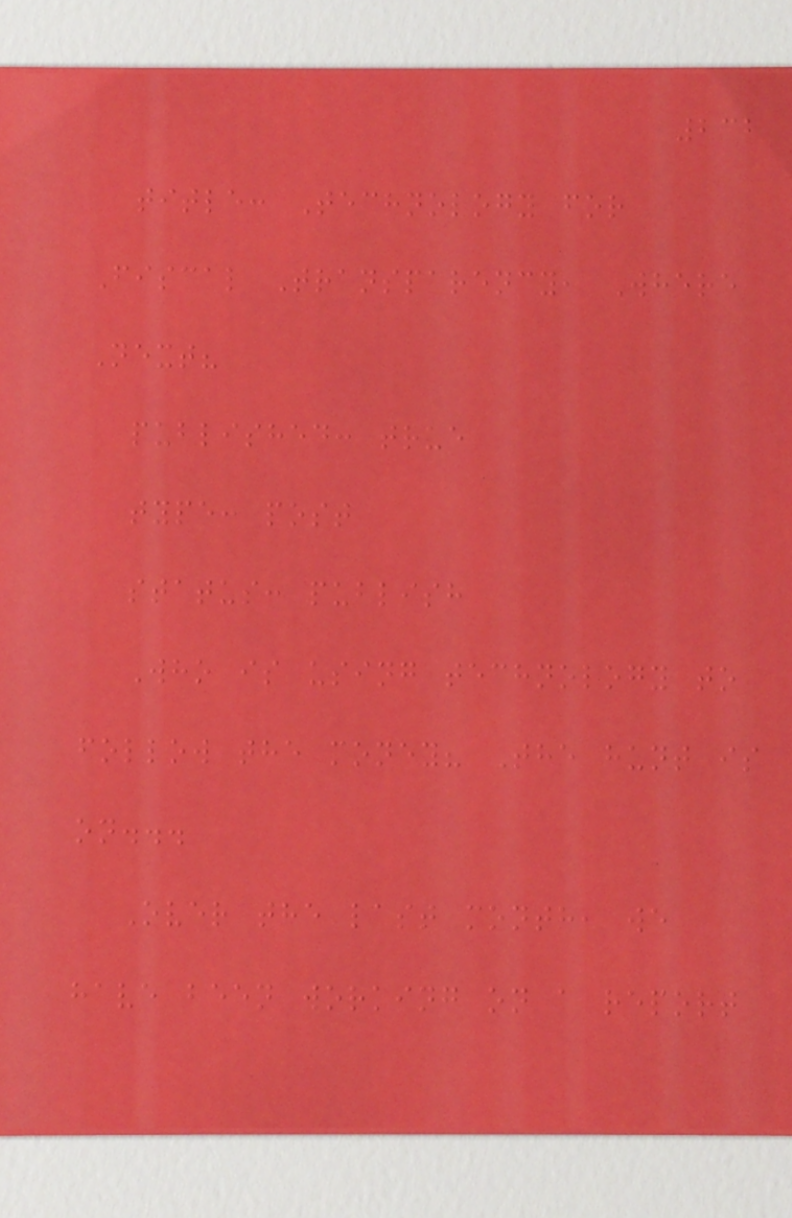232
title: Technology for
Fiscal Transparency, Where
Next?
published: true
type: post
status: publish
Who is using technology to
follow the money? The hunt is
on...
Over the last month, we
have been working on a report
